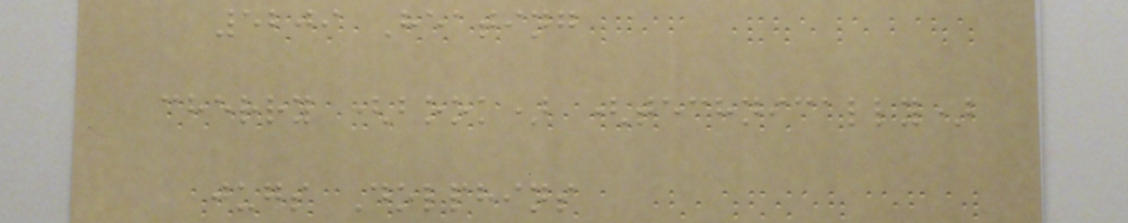5209 Heating
cherry (book) (technically)
jugs Dolphins
